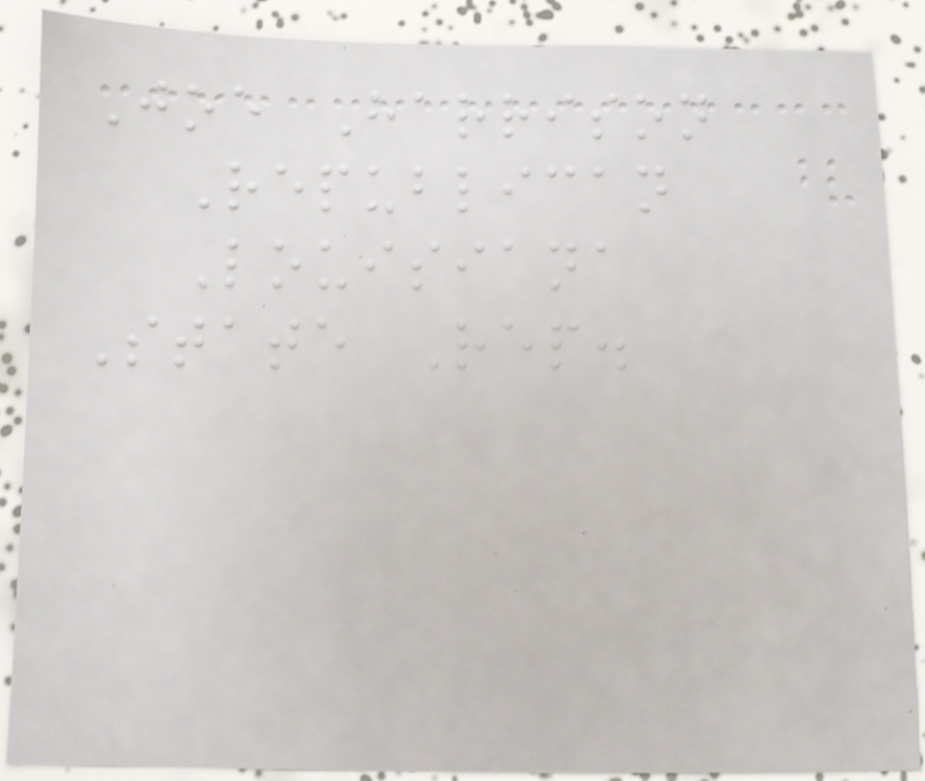Joe Harrison
Republican
Louisiana
State Rep.
